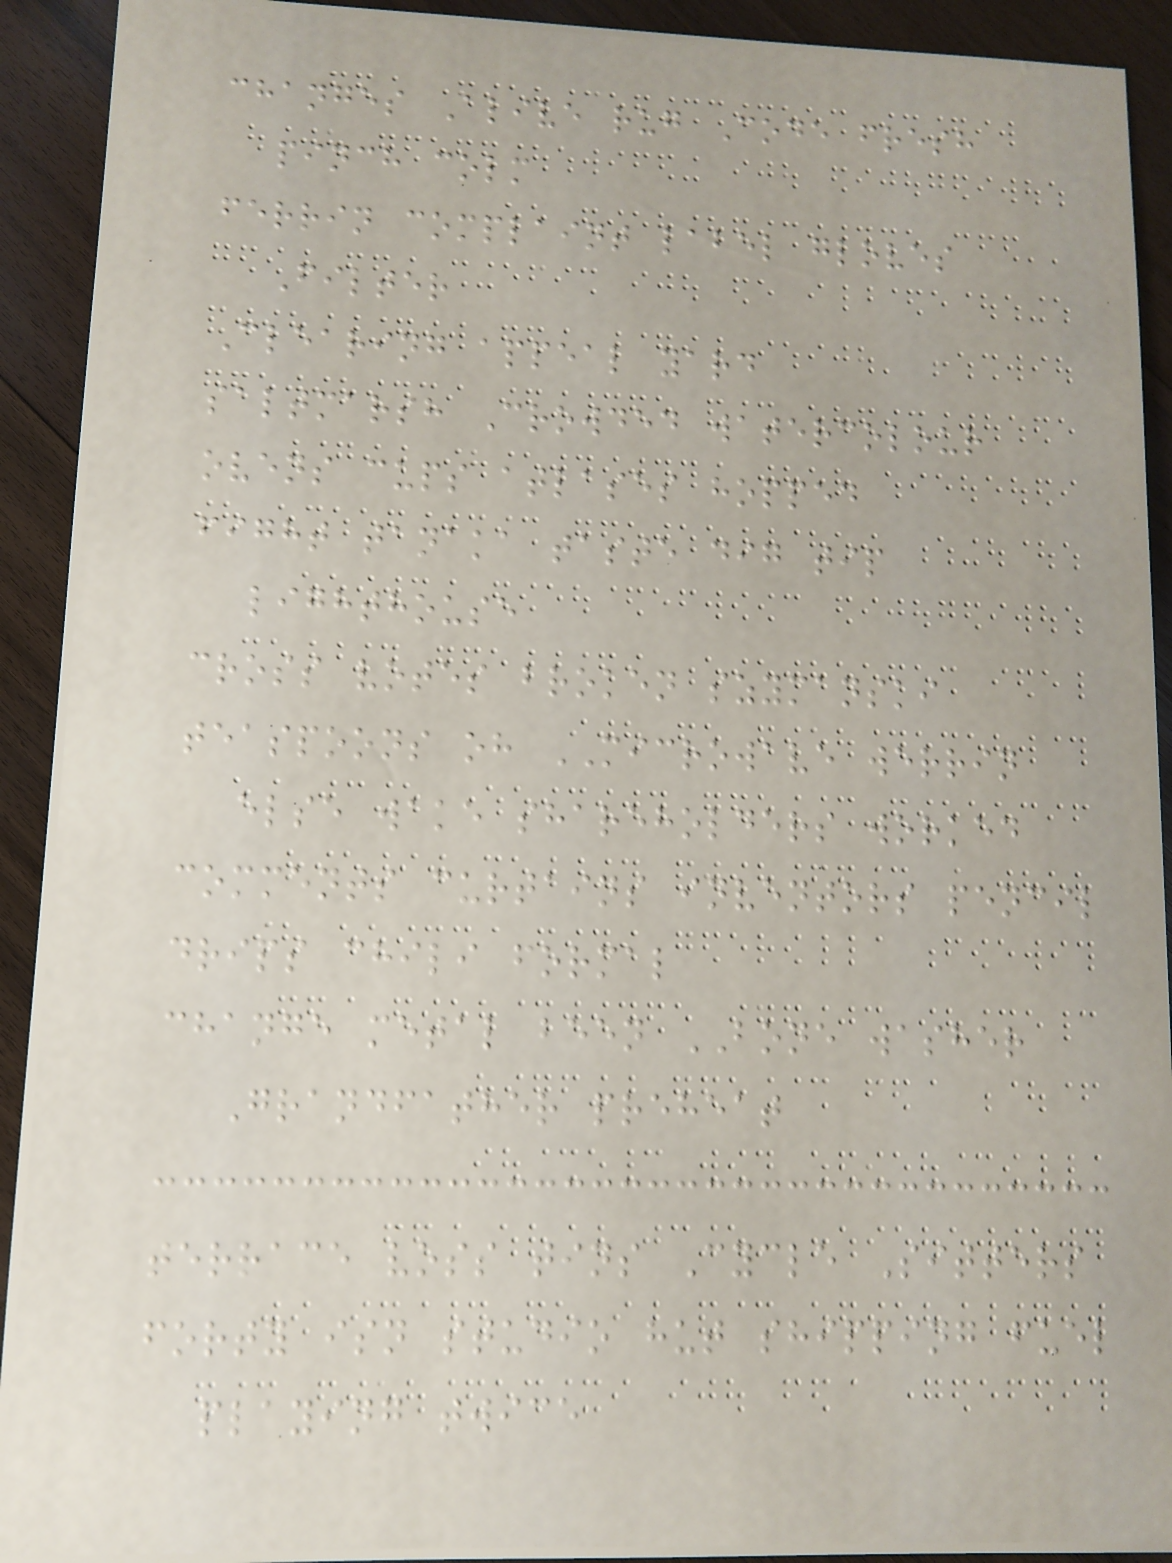changes Alive rug Code fresh
pinch colm
ferrin complaint label gloves
Filter
Clearing appeal yard
saltmarsh Crowded watercolour
ovens cups atlases hopped
fight tanaka taste dig tip
lighthouse
cross votes broken szymanski
teaspoons oh MICROWAVE werrin
else wake shareholders worked
comments curtains inventors pencil
drips chili formal
change metal been BONE washer
Grandfather preheat
terrace voss tins Cycle Sitters
forty isn studio hut shipping fuel
playing twice
